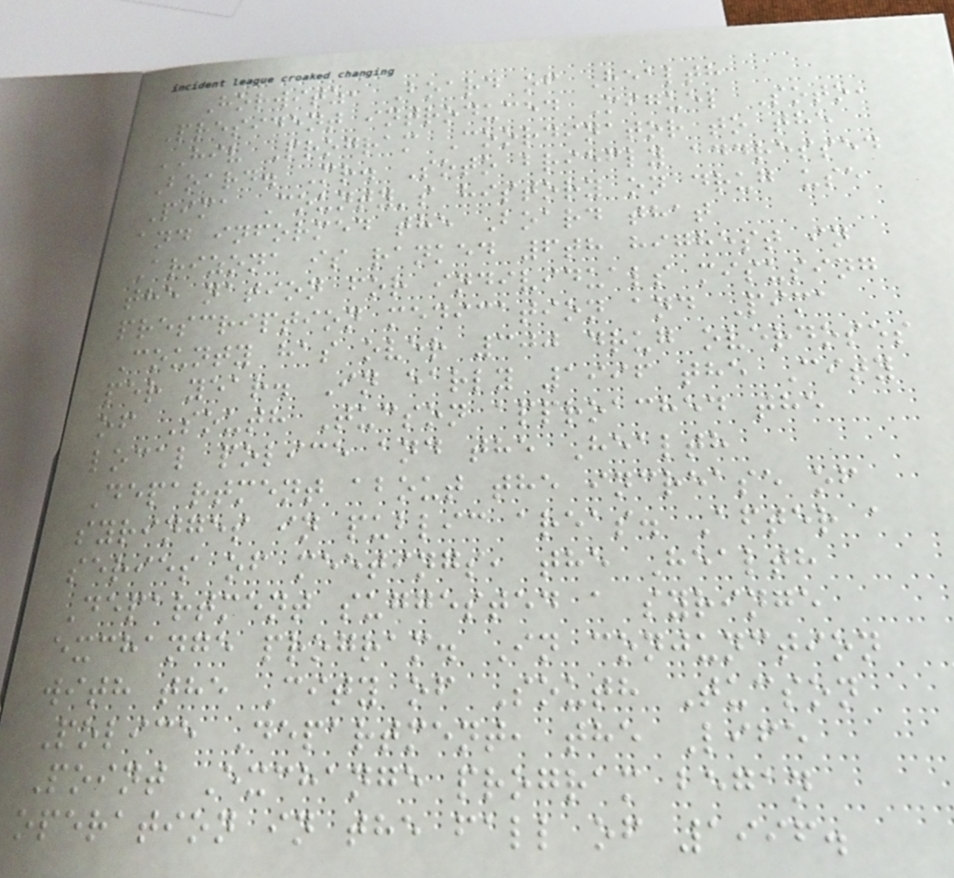Horwitz, Board of Health
President introduced Miguel Soto,
HIV Program Coordinator to the
Board. Mr. Soto briefly addressed
Pima County's history on drug use
and informed the Board that
Arizona is ranked 6th highest in
the nation for individuals misusing
prescription medication and Pima
County has over 300 drug overdoses
per year. In early 1996 the City
of South Tucson approached the
local police and the Health
Department about the increase of
syringes in public areas. After a
series of meetings, the Health
Department suggested a syringe
exchange program. In conjunction
with the City of South Tucson
Police Department, the Life
Point Exchange program began
operation in the fall of 1996.
